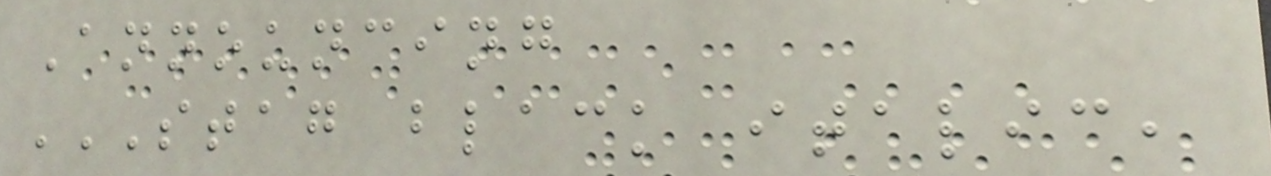Announcing
STAG BLACK ITALIC,
